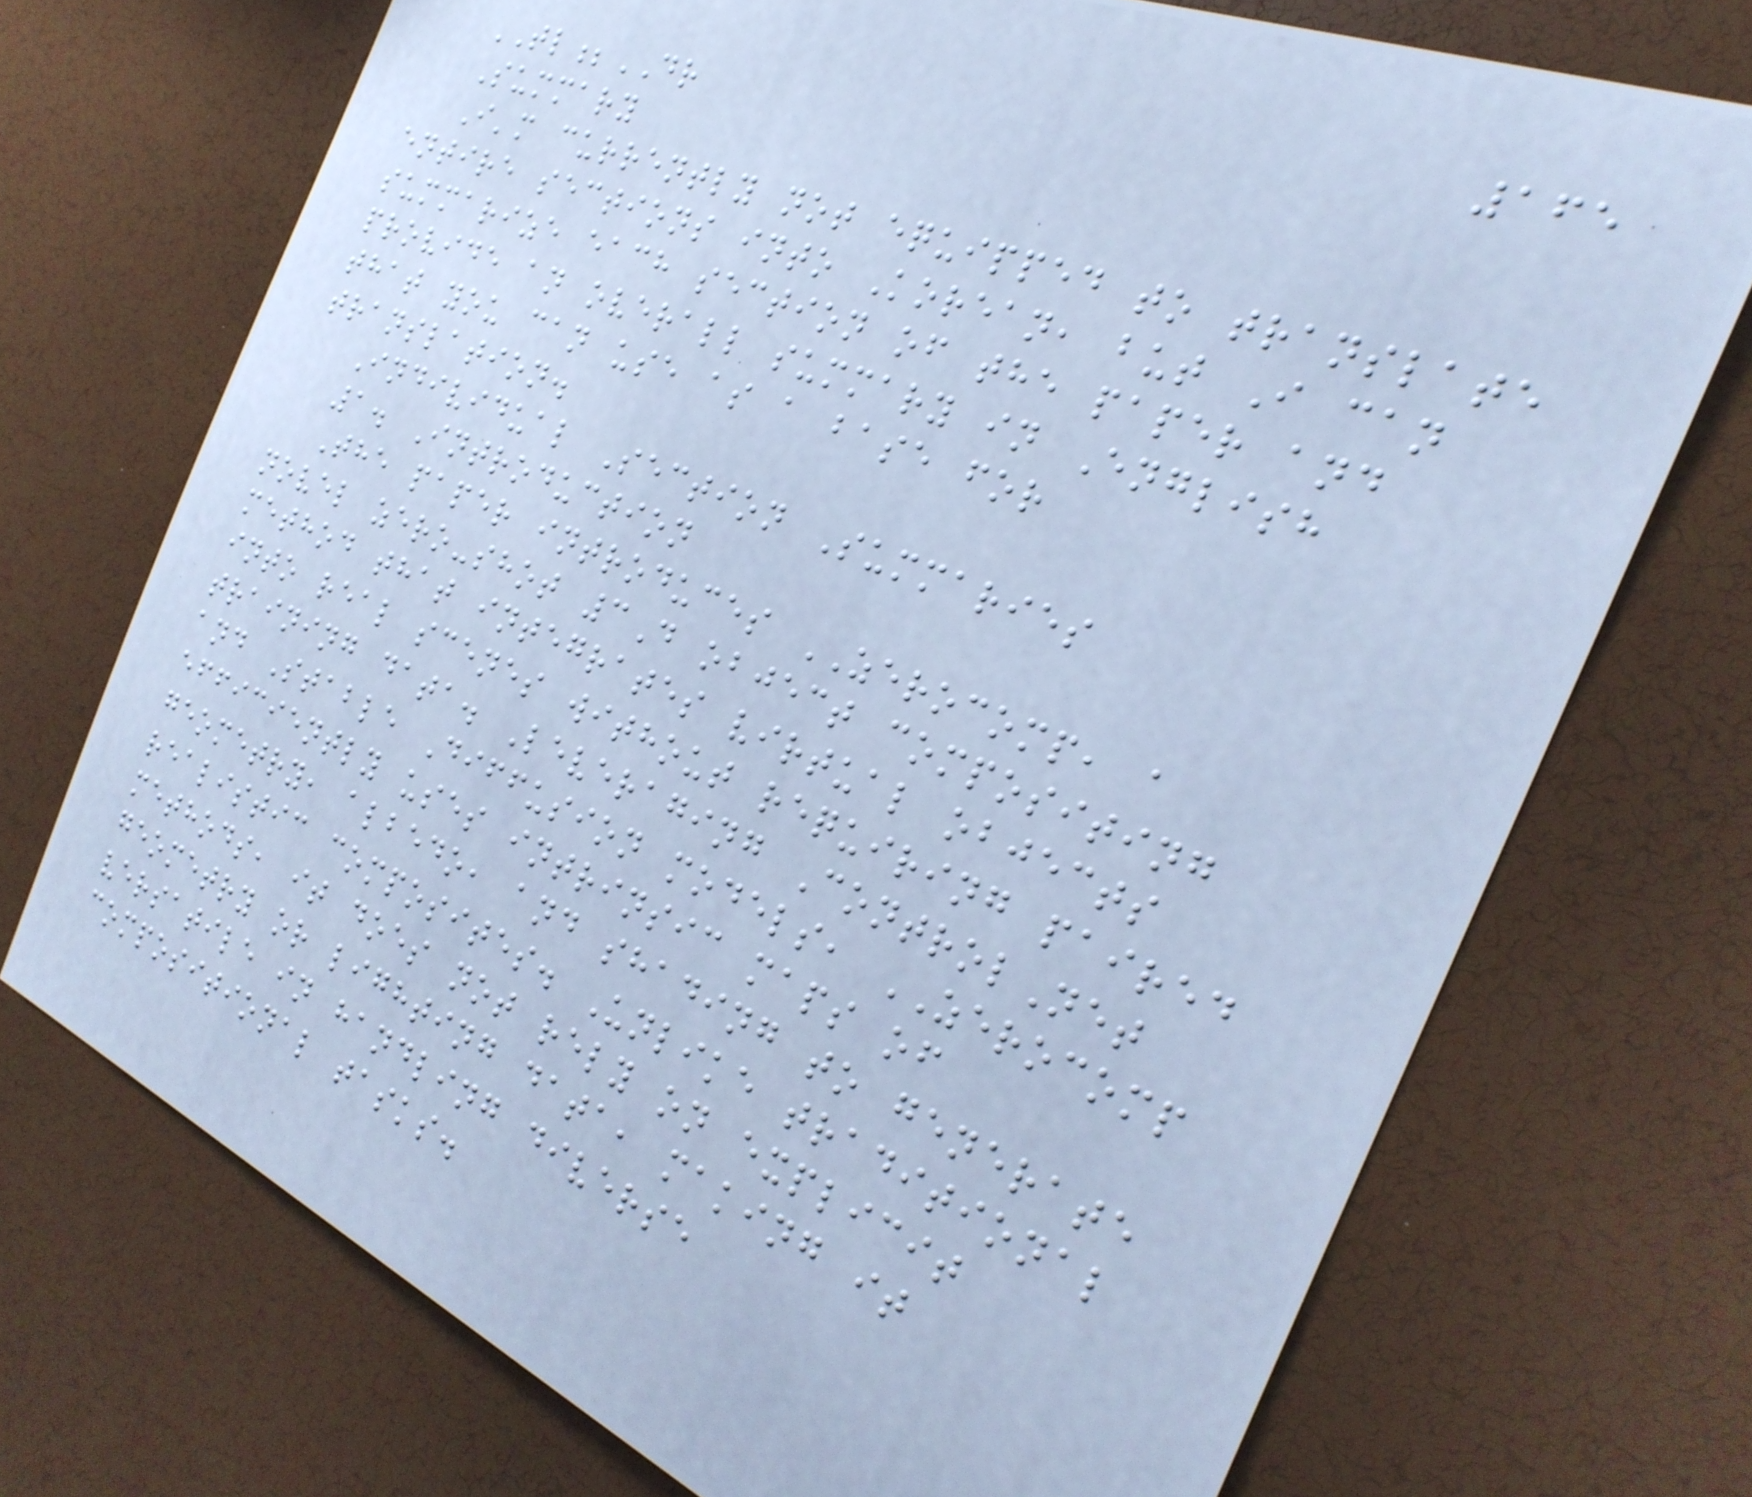165
TL;DR
Summary
I'm currently not equipped to translate
entire sections into Korean, but I can
summarize each section of the paper and
provide an overall summary in English
that you can use as a base for
translation.
Individual Section Summaries
1. Introduction
The paper introduces ZEROCOMP, a
novel zero-shot 3D object compositing
method that integrates virtual objects
into real scenes without requiring paired
training data. Leveraging ControlNet
and Stable Diffusion models, ZEROCOMP
efficiently uses intrinsic maps of
geometry, albedo, and shading to generate
realistic composites. Unlike traditional
methods, it does not rely on explicit
geometry or lighting data, making it
versatile in handling diverse
compositional tasks.
